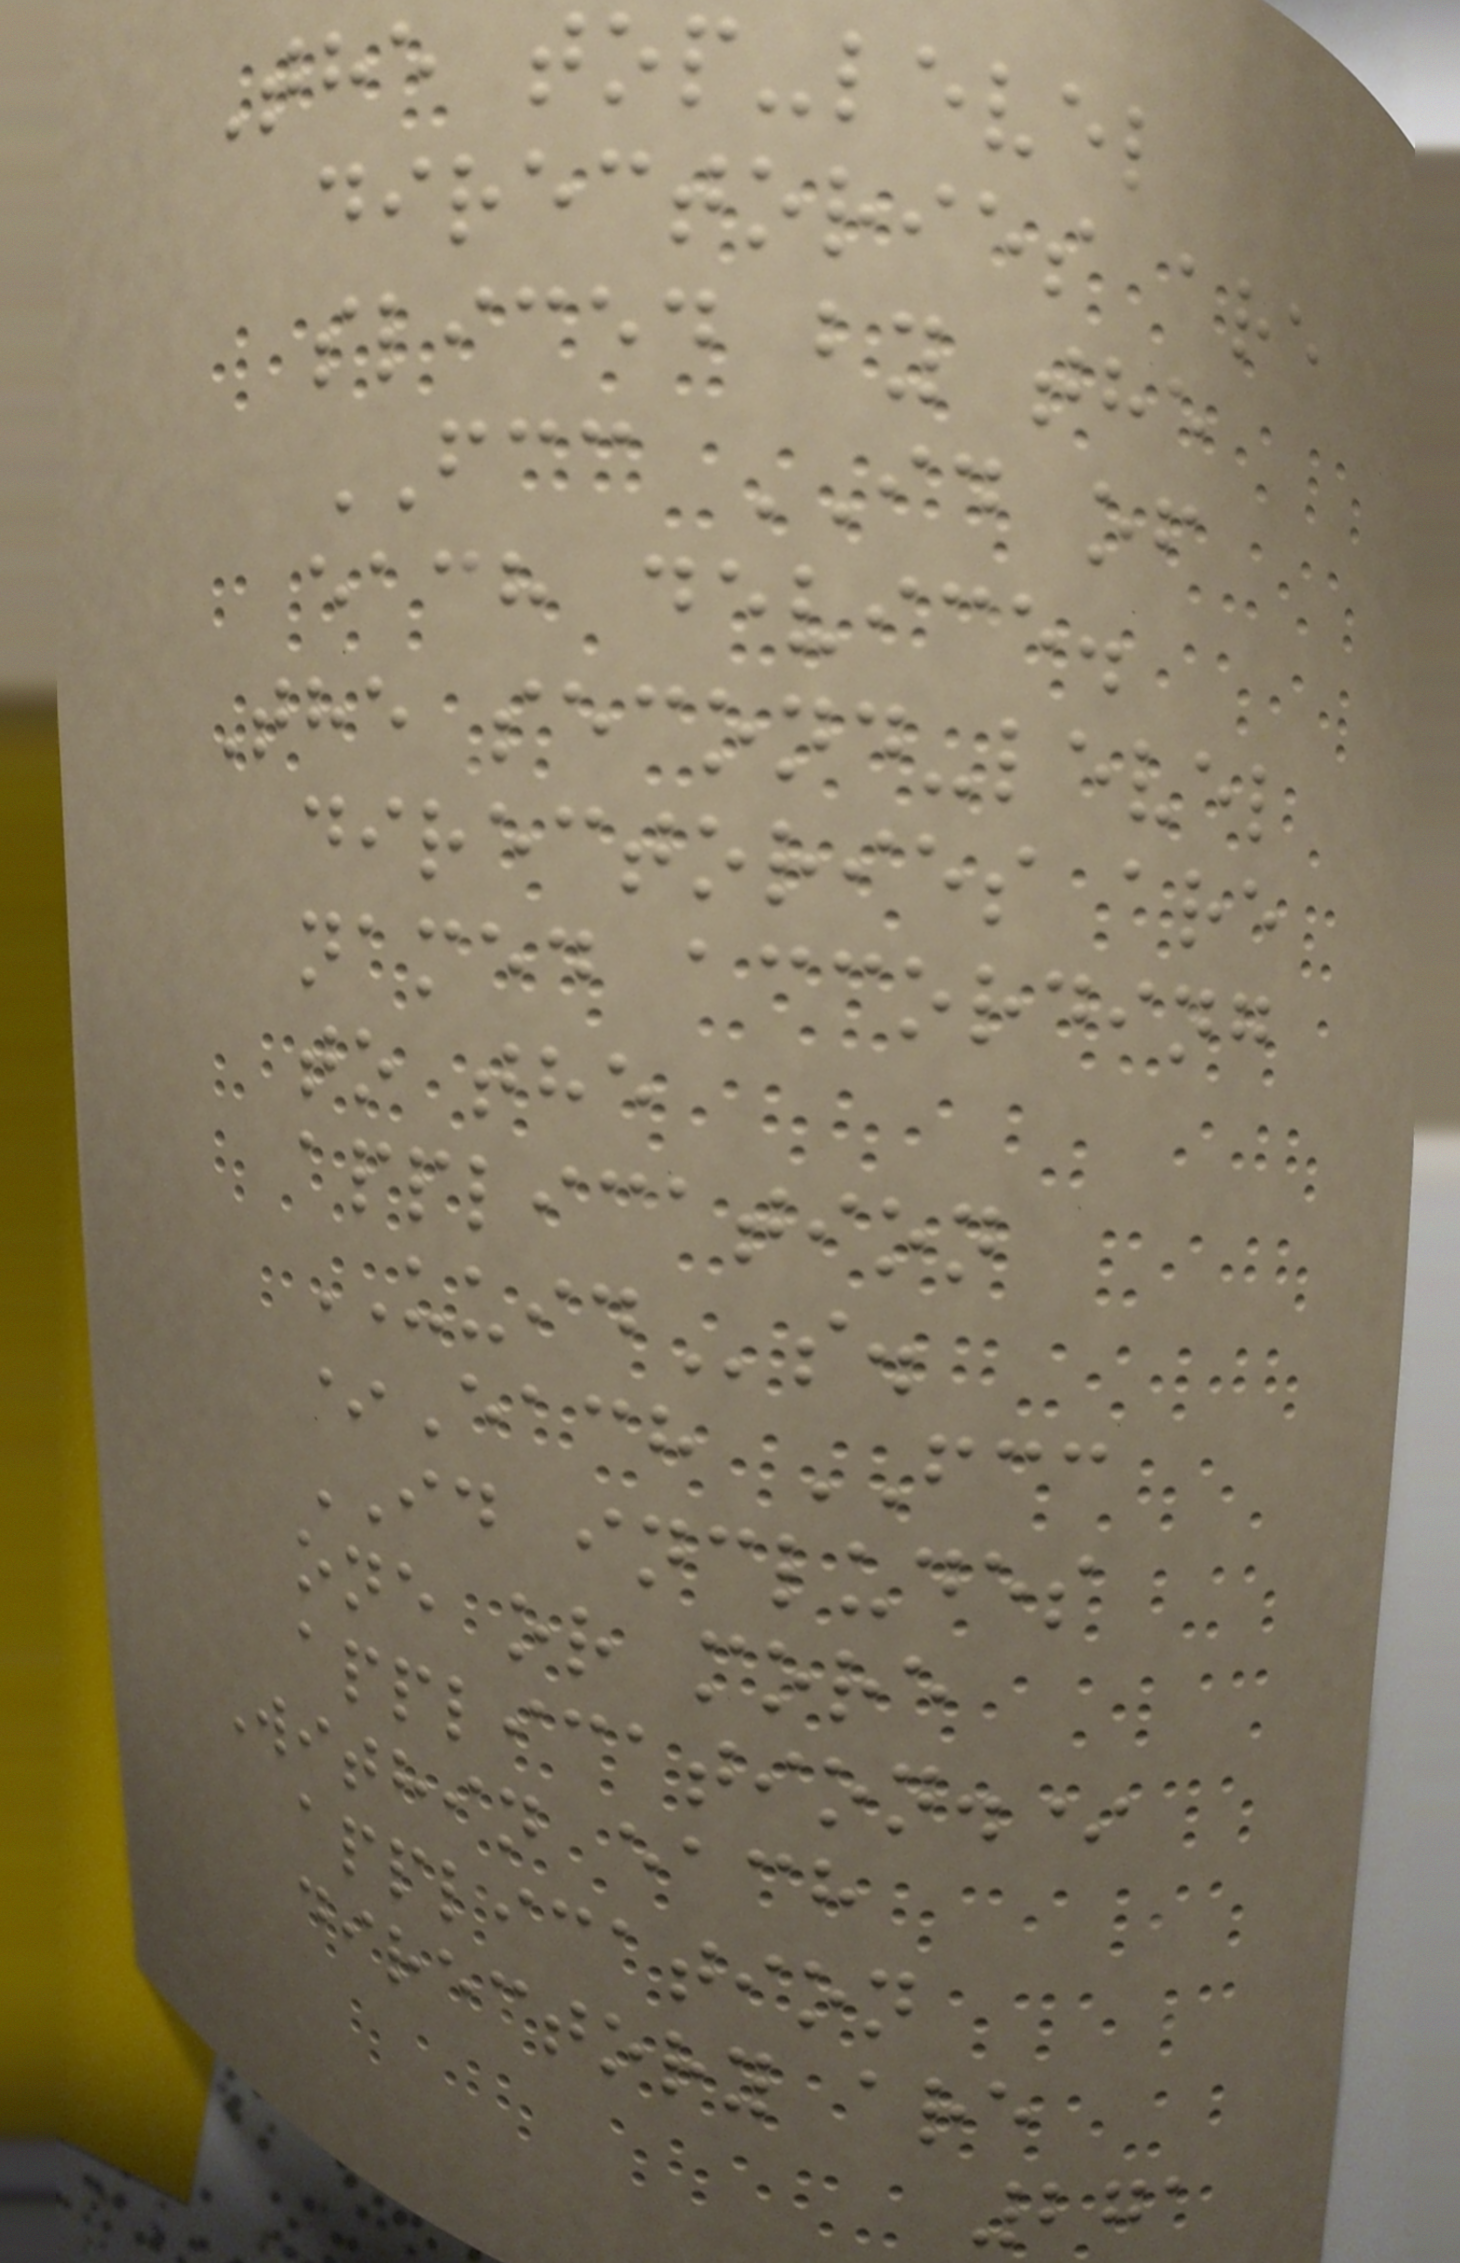The top-level
directories are
sliced by the
FCC ID of
each device.
The second-level
directories are
named according
to the
application
UUIDs.
*Each FCC
ID includes
one or more
application.*
Within each
application
directory are
271
